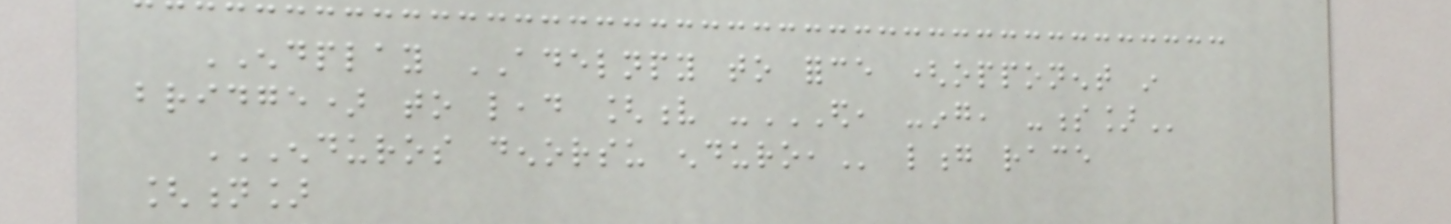ENDPLAY ADELNPY to force (opponent in
bridge) to lead [v -ED, -ING, -S]
ENDUROS DENORSU ENDURO, long race
[n]
